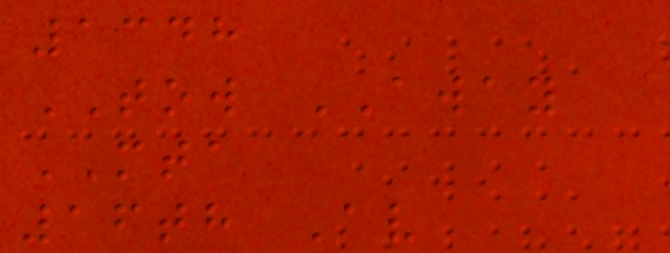1348
TOW AWAY
MTA
16th Av
